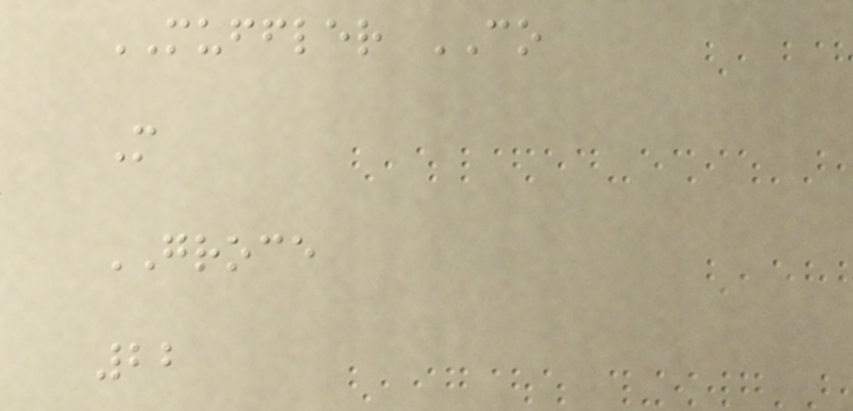MUFFLER CO
M
GROCE
22
